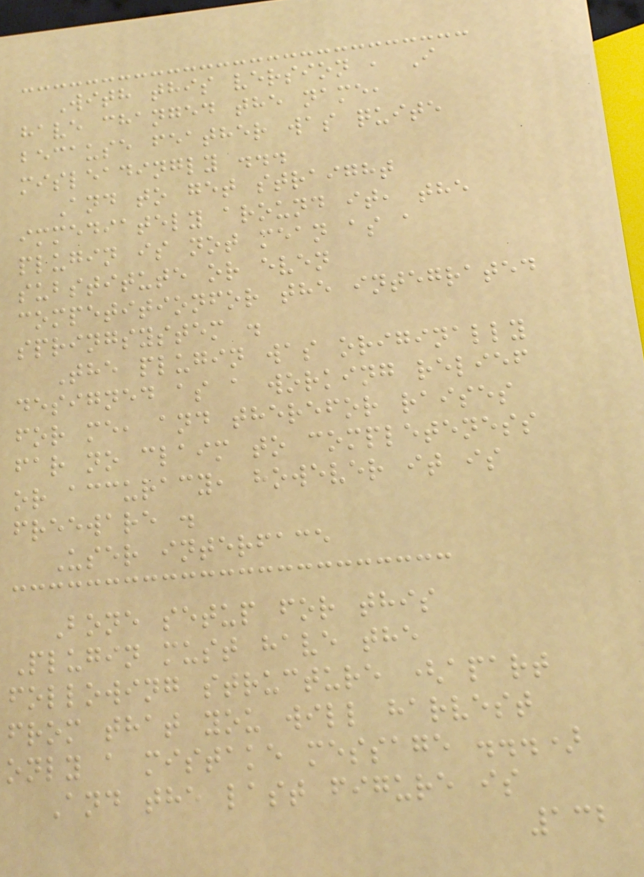With this version , I
have changed the name,
because feather was quite
misleadingly ...
And to get straight
immediately around it, the
plugin is not mean as a
substitute or even
competitionfor the integrated
springsystem .
The plugin was originally
designed as a working relief
for me, and therefor raises
far no claim to completeness
or accuracy, however it is
freeware .
User interface
Bone setup for this
Plugin must have the
following structure (apart
from that you will harvest
only a mistake message ...)
And the last figure is
132
